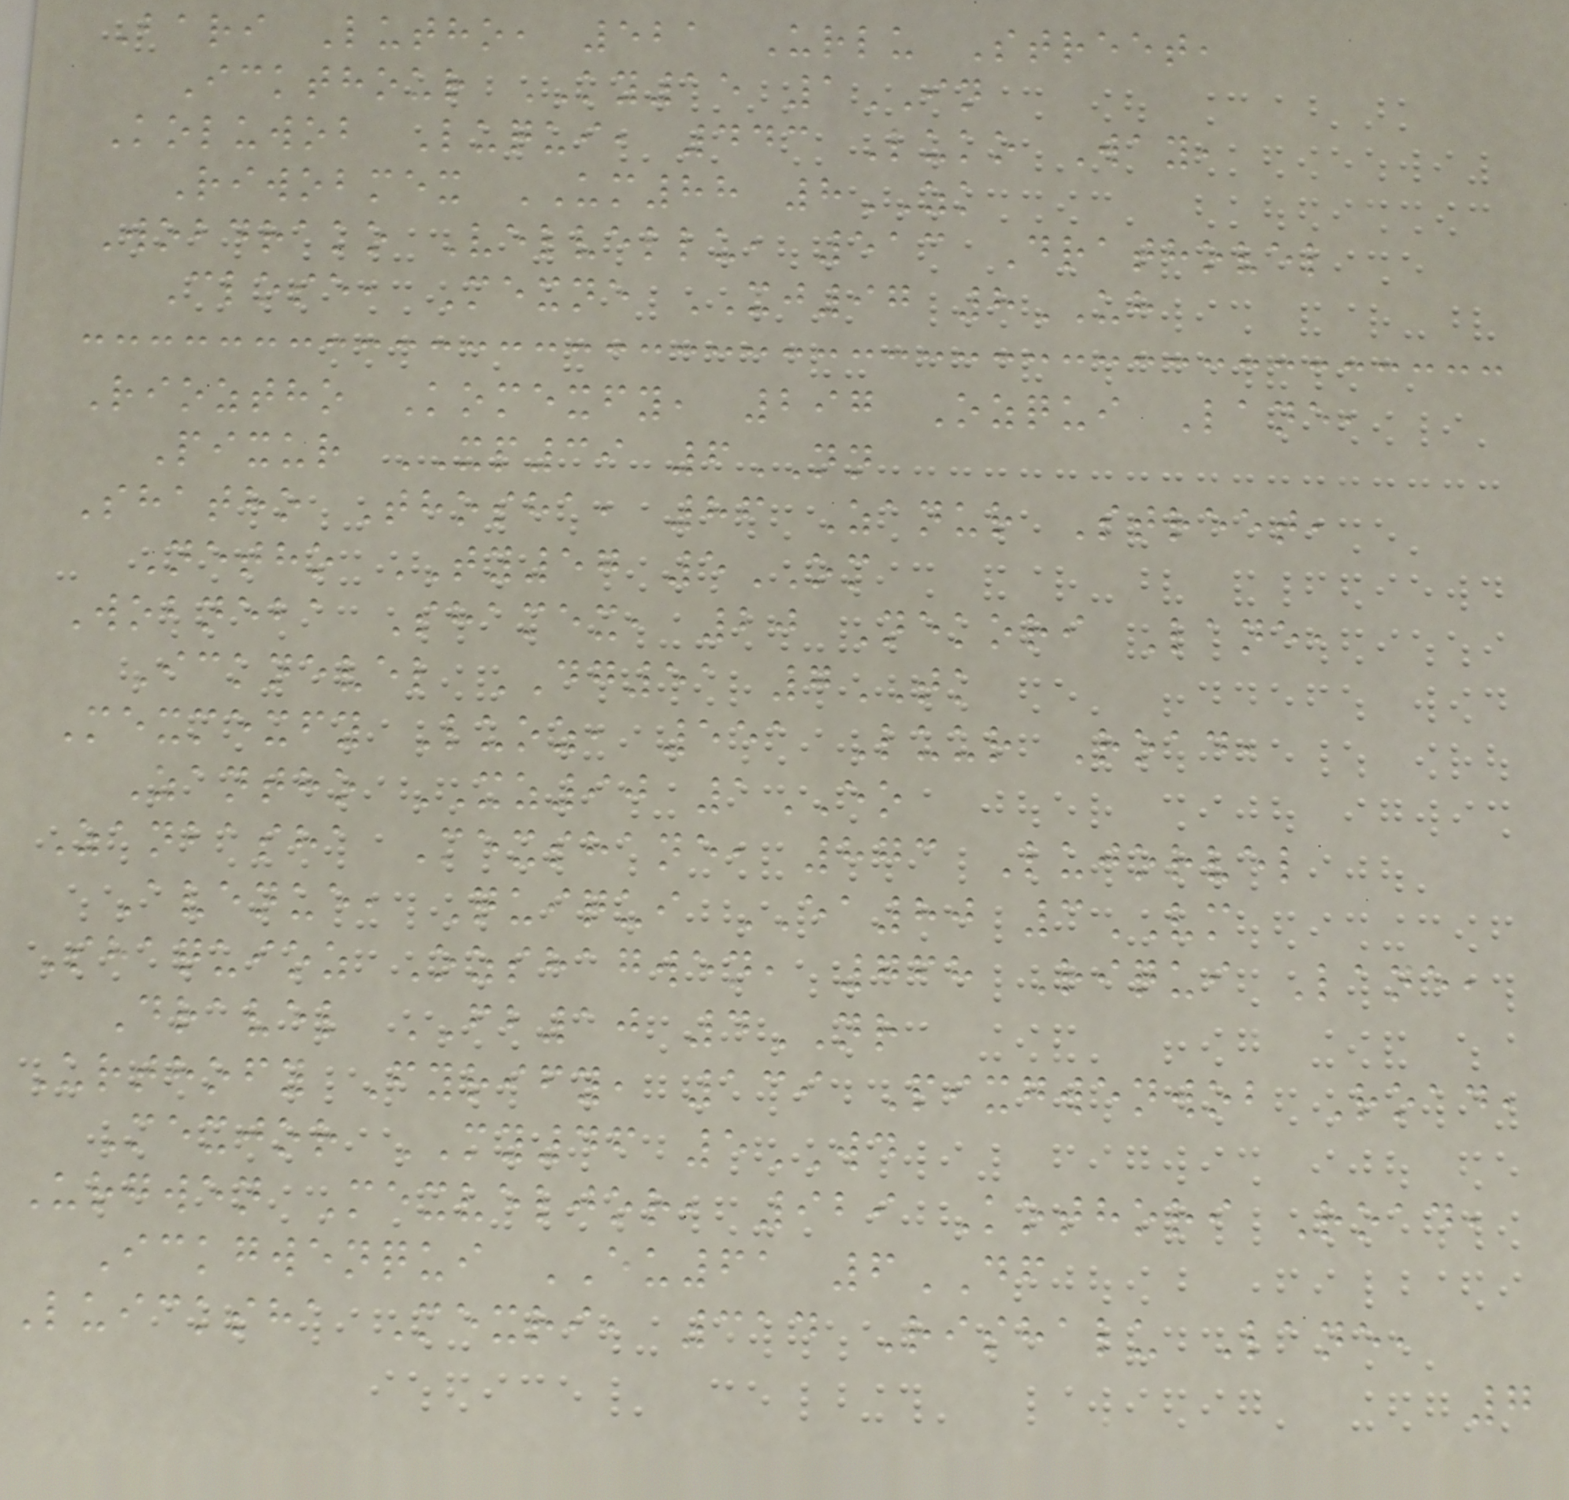Bari Lutho, 521 Urlu Street,
Ickthour KY15 1IN
Koluwob Luqui, 443 Luko Way,
Riwobmex UM88 8ZK
Wobdrako Velvellu, 513 Drathovel
Close, Mexne XJ97 8UH
Rioztho Komexfy, 297 Ozqui Lane,
Pixur XP39 6NN
Shatho Thosha, 86 Zanur Street,
Netho TY57 5OM
Wobneba Shamex, 20 Nekori Lane,
Icknevel DG51 7TK
Mexmexfy Luoz, 551 Luur Road,
Zantho XZ90 1EO
Zanbasha Mexshane, 873 Lujorvel
Avenue, Quiqui EA80 3VM
Shaquioz Ozshagwen, 768 Riqui Lane,
Dravel FB10 4NR
Urthofy Fyrify, 139 Pixgwenwob Road,
Mexjor MY46 5WD
Urgwen Mexveljor, 929 Kothori Road,
Ickgwenqui EU61 6DF
Luicksha Mexri, 314 Rishalu Lane,
7
